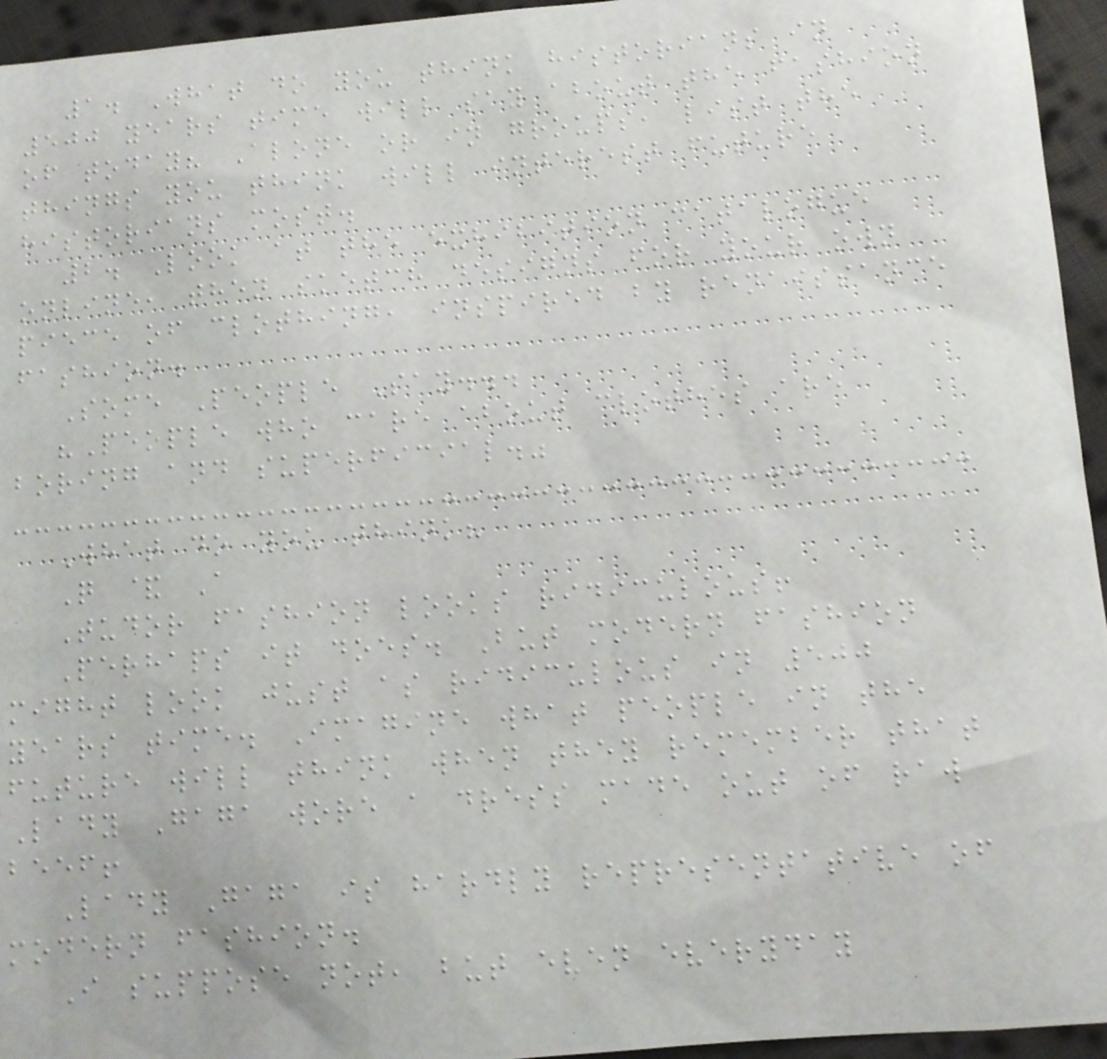1. What do you think historians in
500 years time will say about the fashion
of today? Alone or in groups, list the
things you think will interest future
historians most.
2. Look at the exhibition catalogue
online, then sketch designs for your own
piece of clothing, inspired by renaissance
fashion.
Some People Say...
"People who care about clothes are
boring and superficial."
What do you think?
Q & A
Tudor fashion looks ridiculous!
Perhaps it does. But modern fashion
might look just as ridiculous in 500
years time. Imagine what people in the
future will think when they remember that
Lady Gaga wore a dress made out of raw
beef!
Lady Gaga is hardly representative of
modern fashion.
I suppose not, but even everyday
